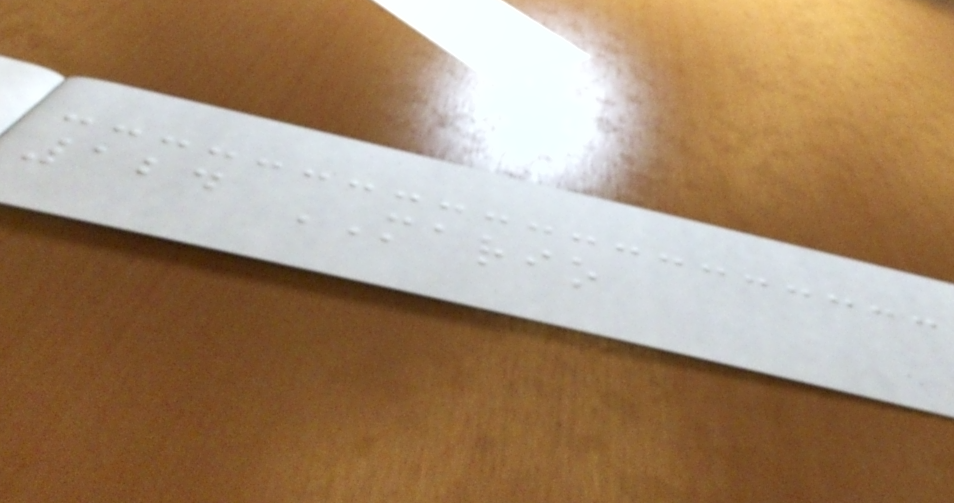124 MARIO
